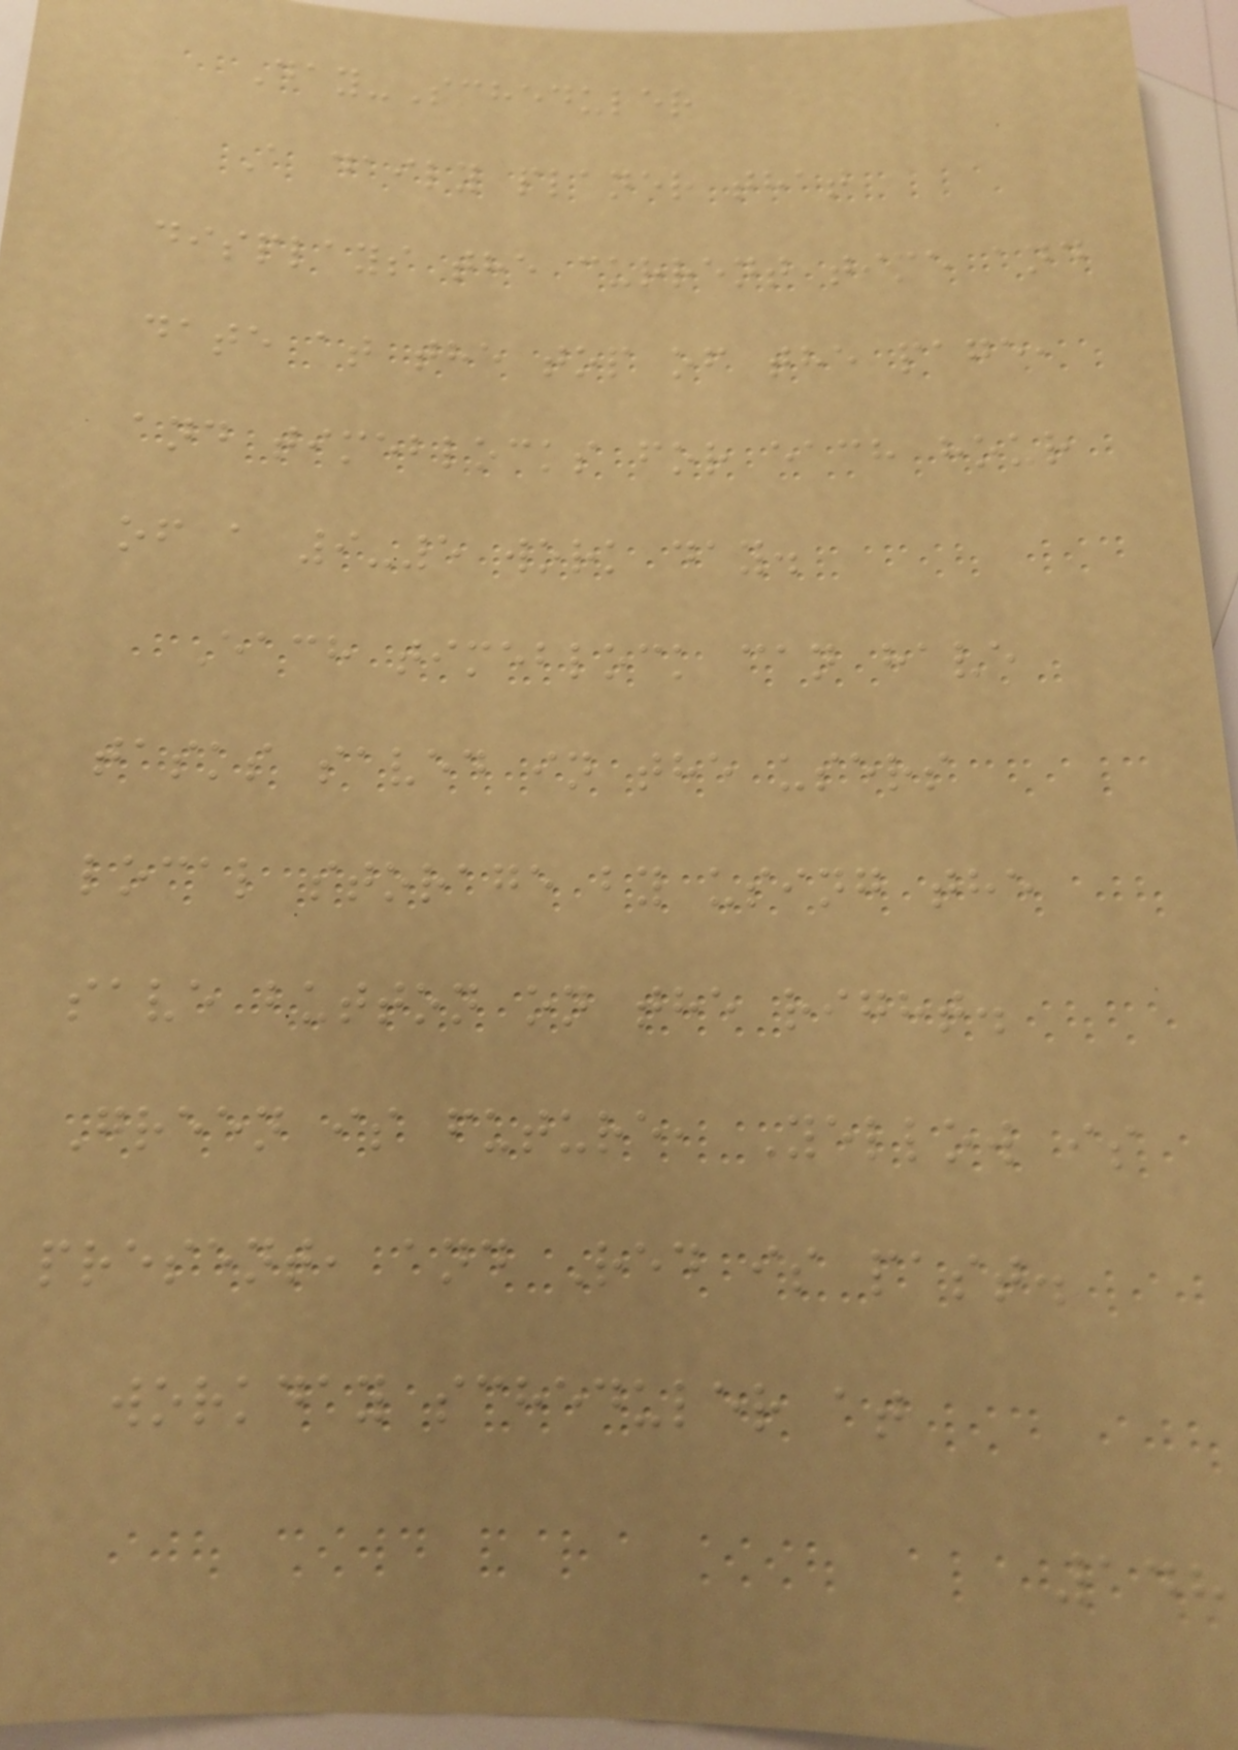Day-Scheduler
A daily planer that
displays the current time and
date at the top of the page,
and timeblocks for each hour
of a 9-5 work day.
Each timeblock can have
tasks saved in the users
local storage by using the
save button on the right.
Green is future, Yellow is
present, and Red is past.
workday scheduler at
148
